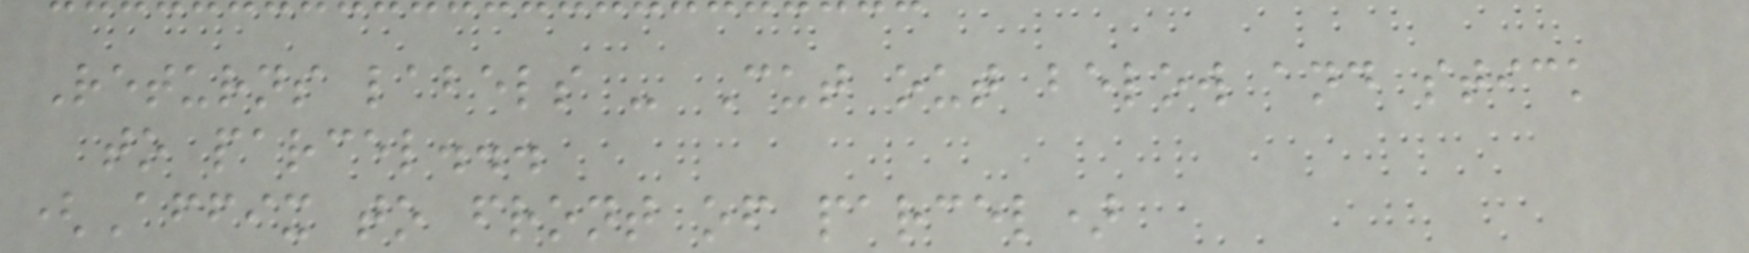Returns labels - Cut out below and stick
to parcel...
(Affix to front of parcel)
